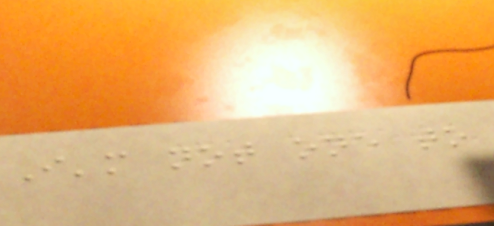I'm not one to
